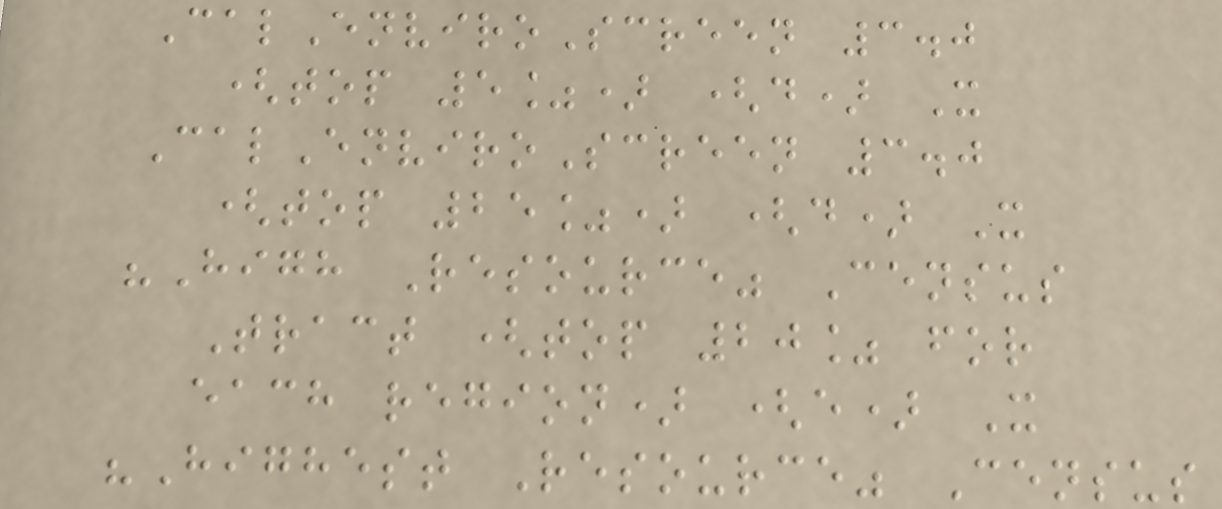CalEnviroScreen 3.0
(top 5%) (d) X
CalEnviroScreen 3.0
(top 25%) (d) X
"High Resource" Census
Tract (top 20% for
each region) (e) X
"Highest Resource" Census
